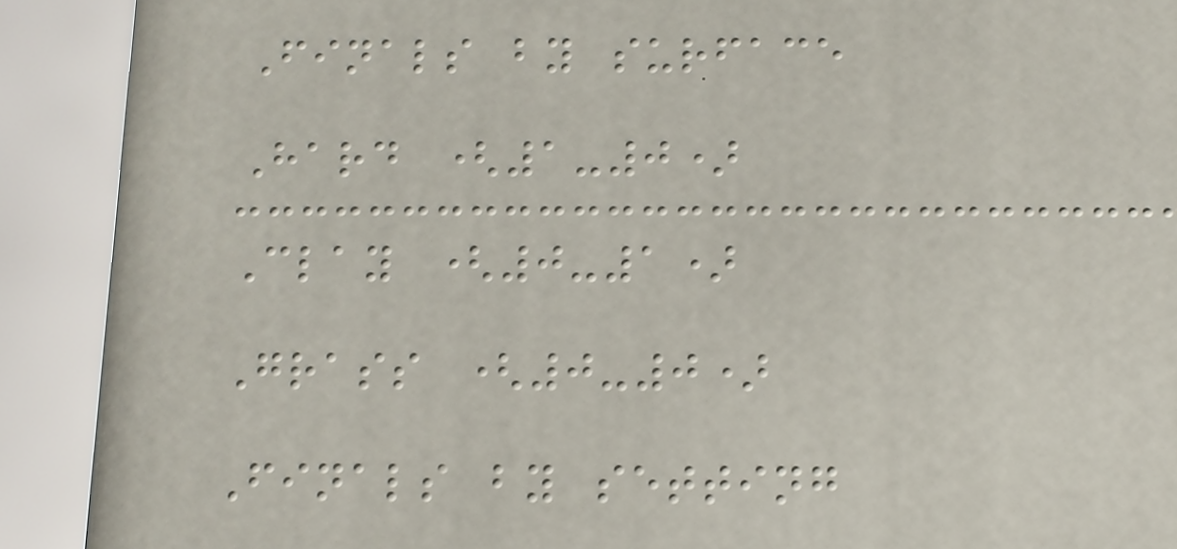Finals by surface
Hard (1-0)
Clay (0-1)
Grass (0-0)
Finals by setting
